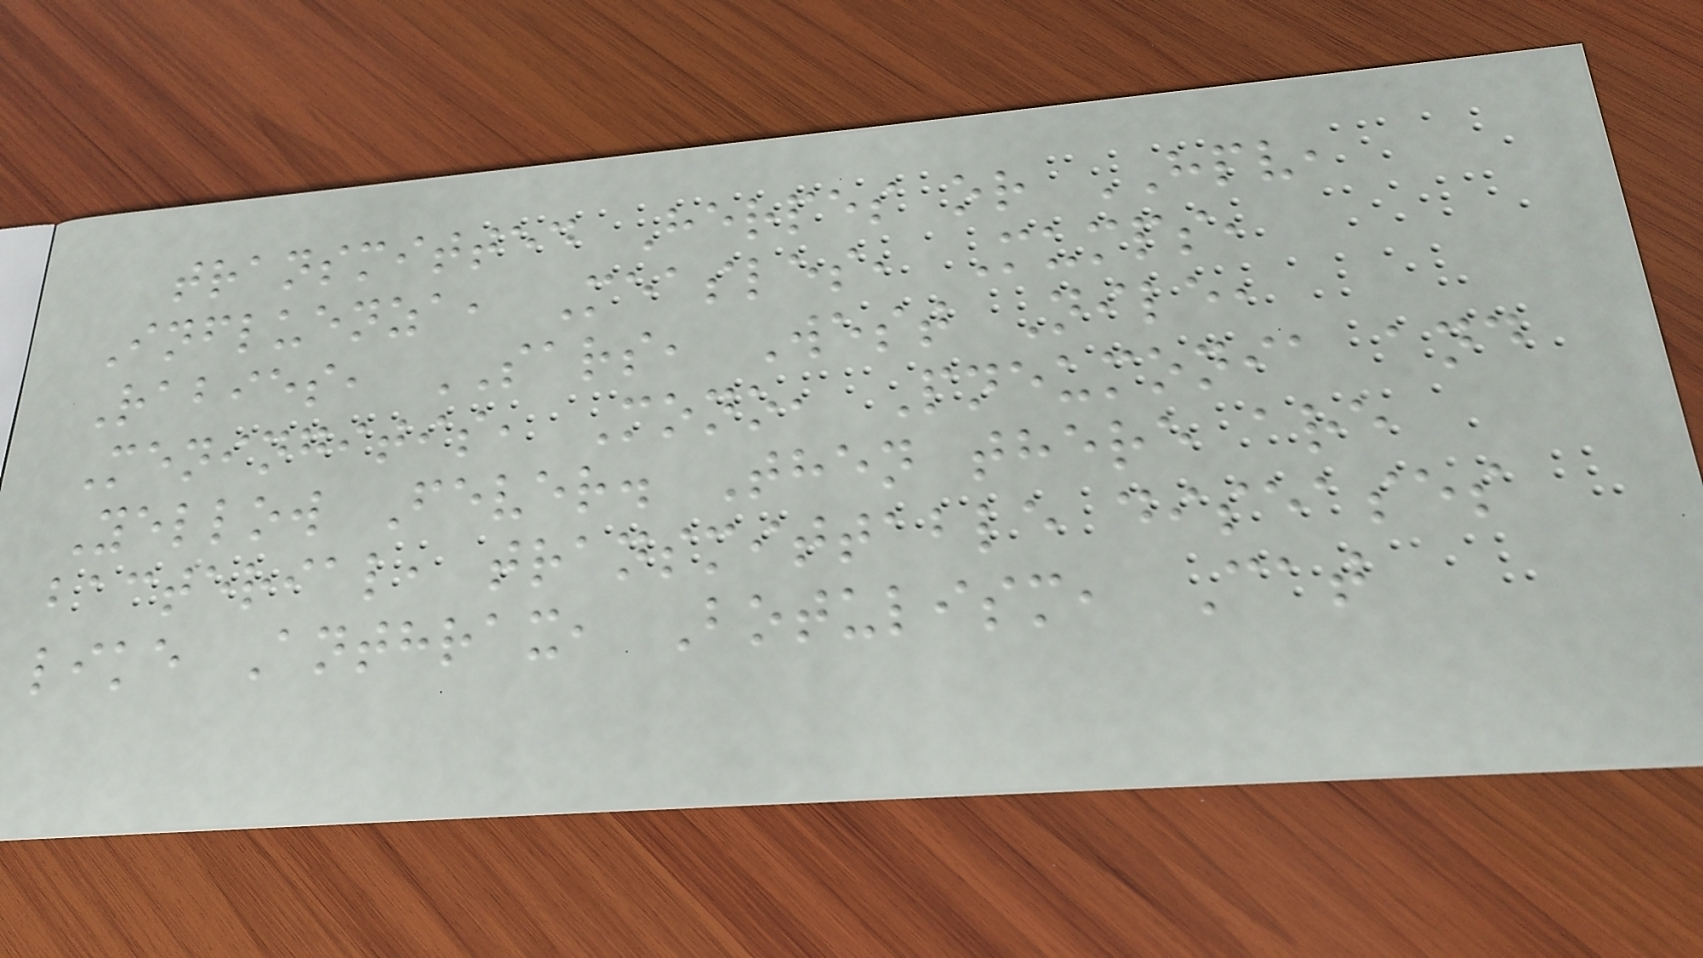transmitted Herpes or HPV,
Influenza, Measles, Mumps,
Rabies, SARS, West Nile,
Meningitis, Mono, Pneumonia and
Yellow Fever. Then there are
bacterial, transmittable diseases
like Anthrax, Botulism, Cat
